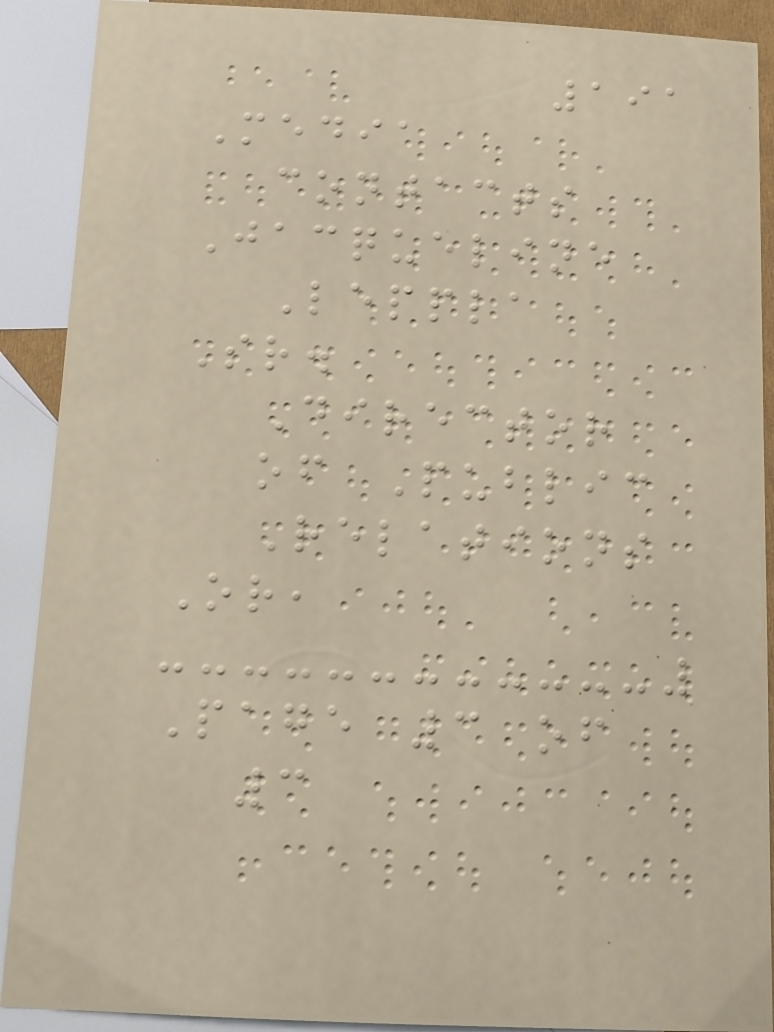191
Media
contacts
Jacqueline
Leppla
Sr.
Director
of Public
Relations
Or,
Page 3 of
3
